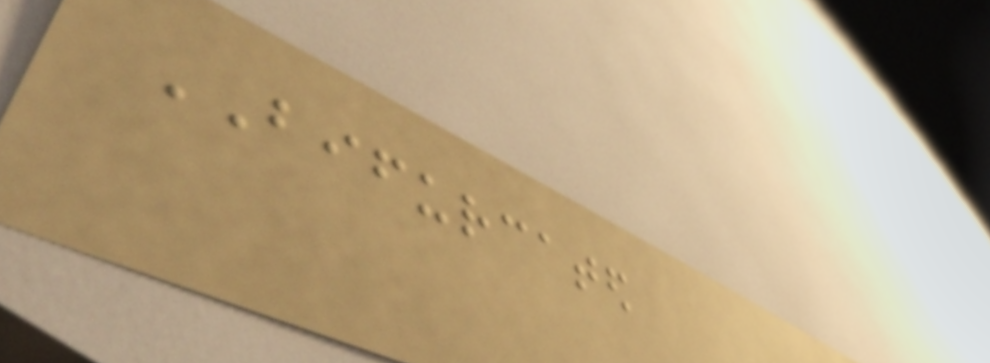BIFURCATED
